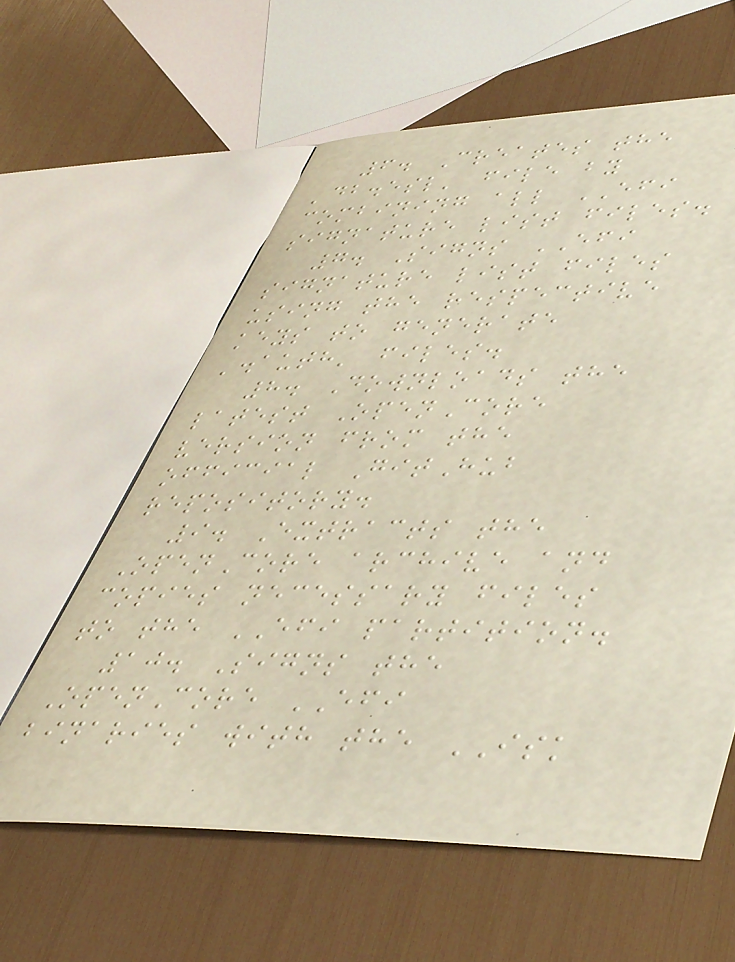6. Creates the
'db.esl' file by
combining all EFI
signature list files.
7. Signs EFI
signature list files
using the respective
keys to generate
'.auth' files.
8. Downloads the
latest OpenCore
version from the
official GitHub
repository.
9. Extracts the
OpenCore archive and
copies necessary files
to the EFI partition.
10. Signs the
OpenCore EFI
binaries with the ISK
